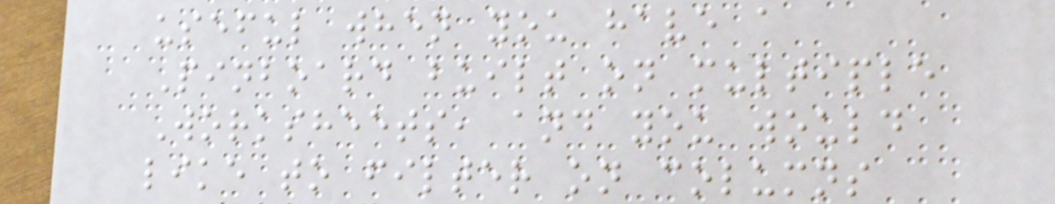useful when you have a
Pinboard built on multiple
Worksheets, and you would
like to filter on columns
